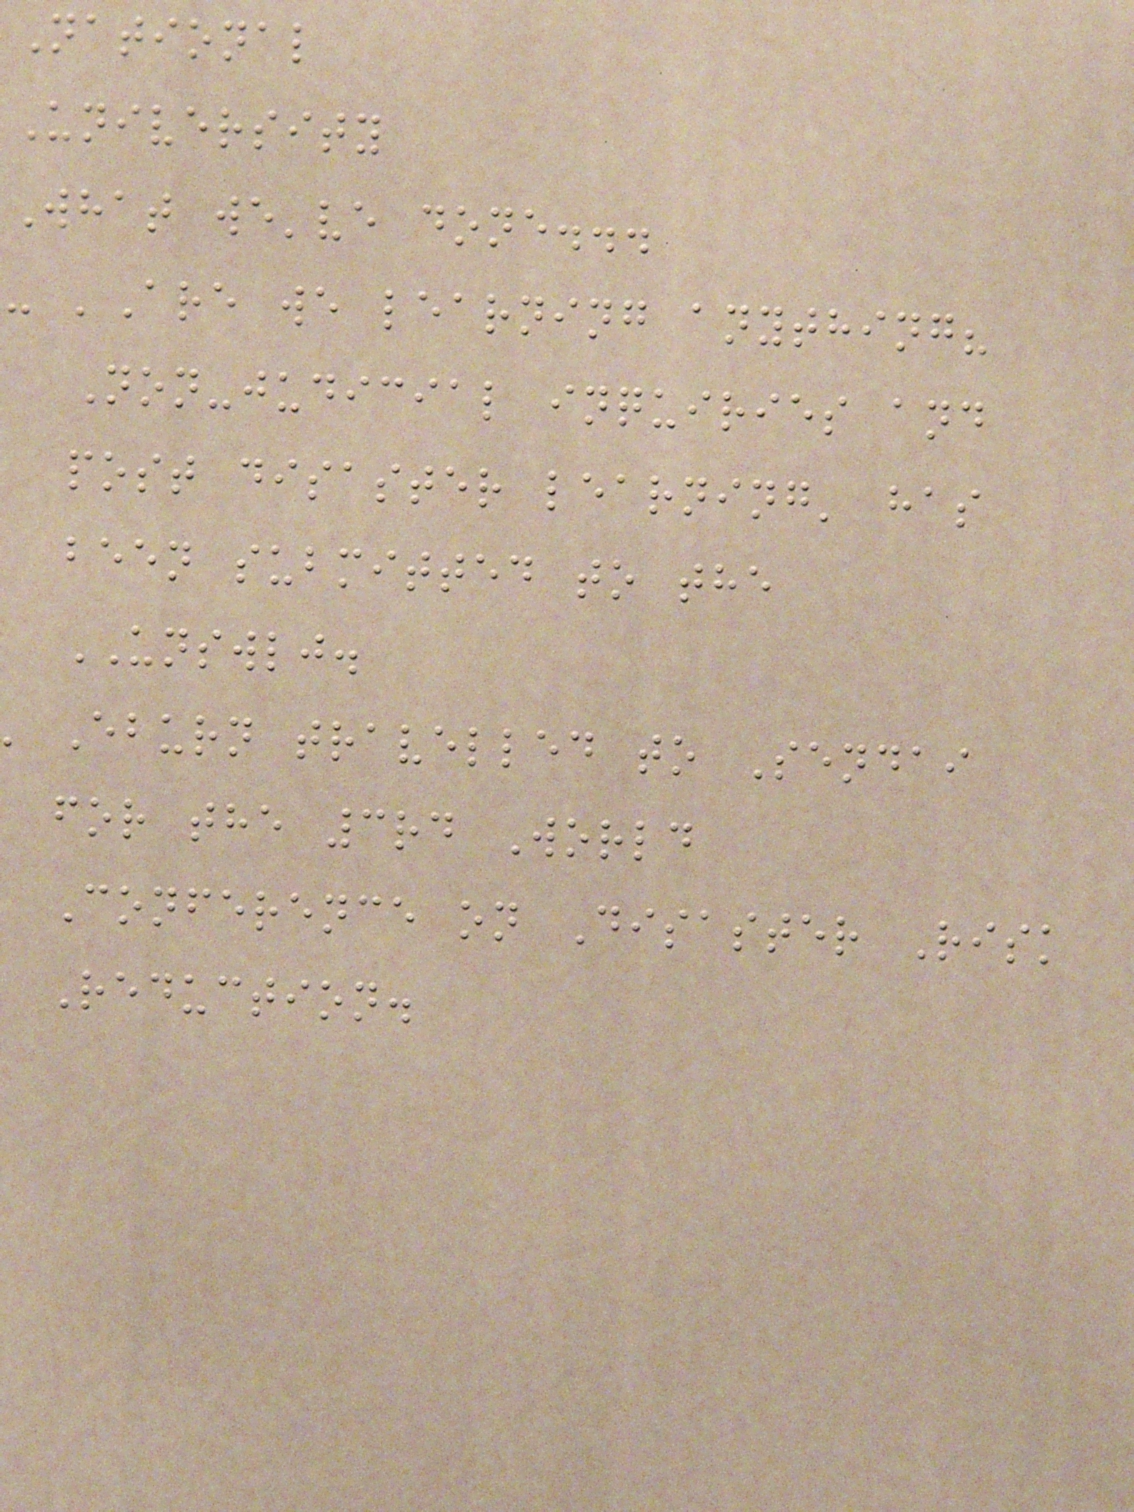National
University
What we've done...
- 'Are we learning anything?
Non-judicial inquiries and
post disaster learning' has
been submitted to the
UNSWLJ.
Eburn travelled to Sendai
for the 3rd World
Conference on Disaster Risk
Reduction.
